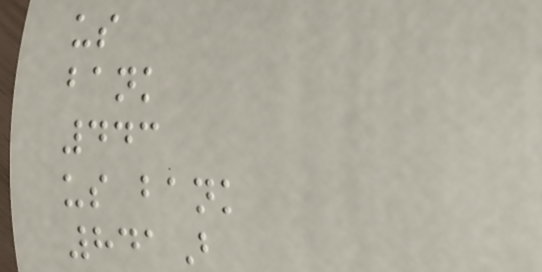us
bank
443
us bank
841B
